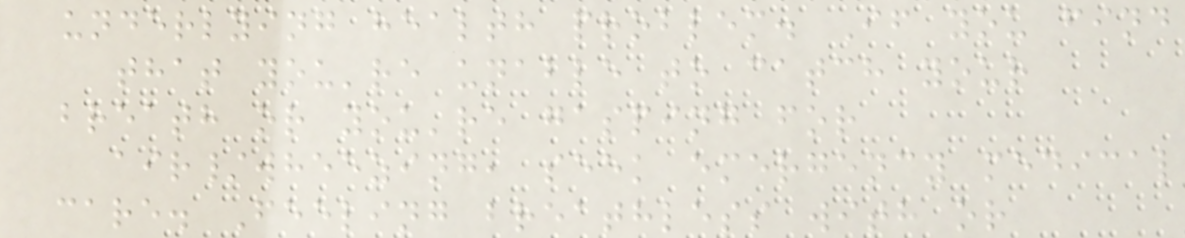underlying health problem. If you find
that you're unable to catch your
breath or you're gasping for
air/wheezing, seek emergency medical
care. Feeling breathless with or
